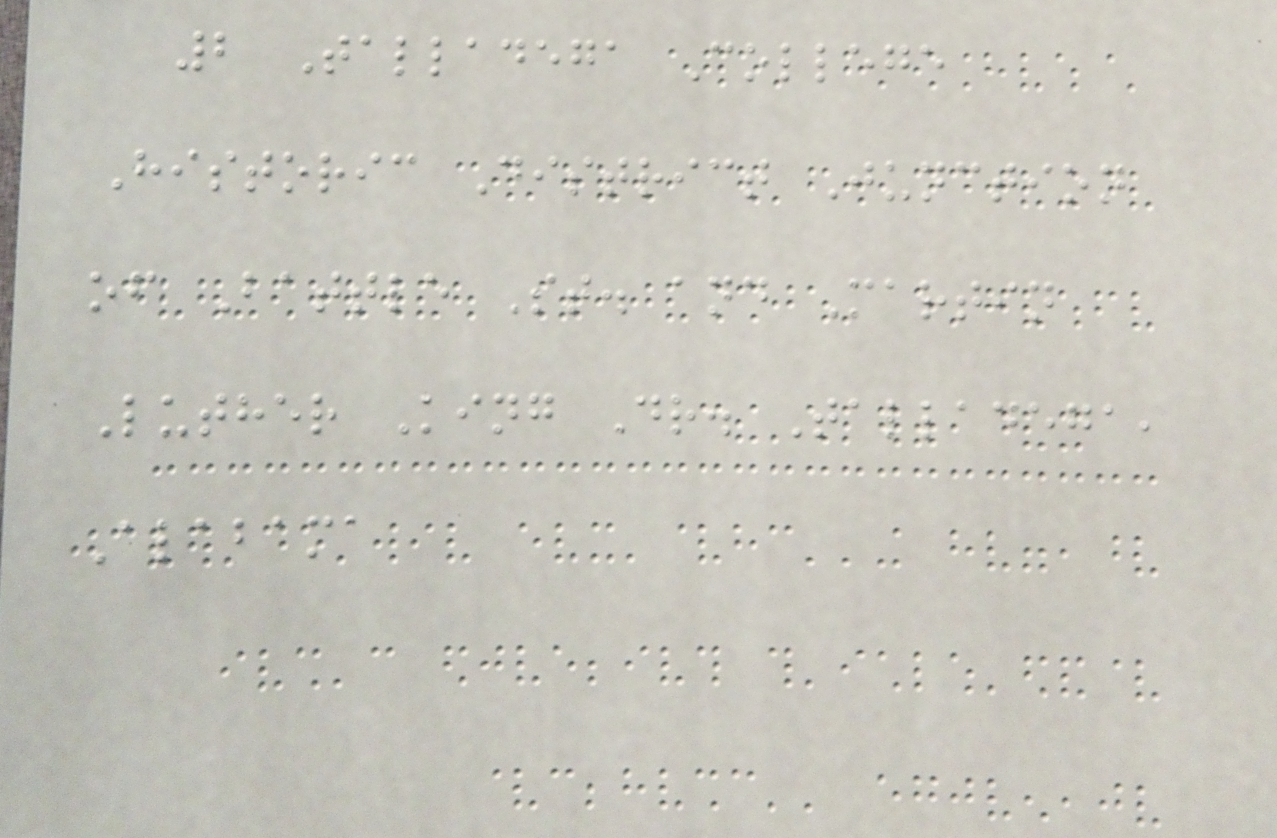2 Talladega College
Historic District Junction
of Battle St. and Martin
Luther King Dr. Talladega,
Alabama
